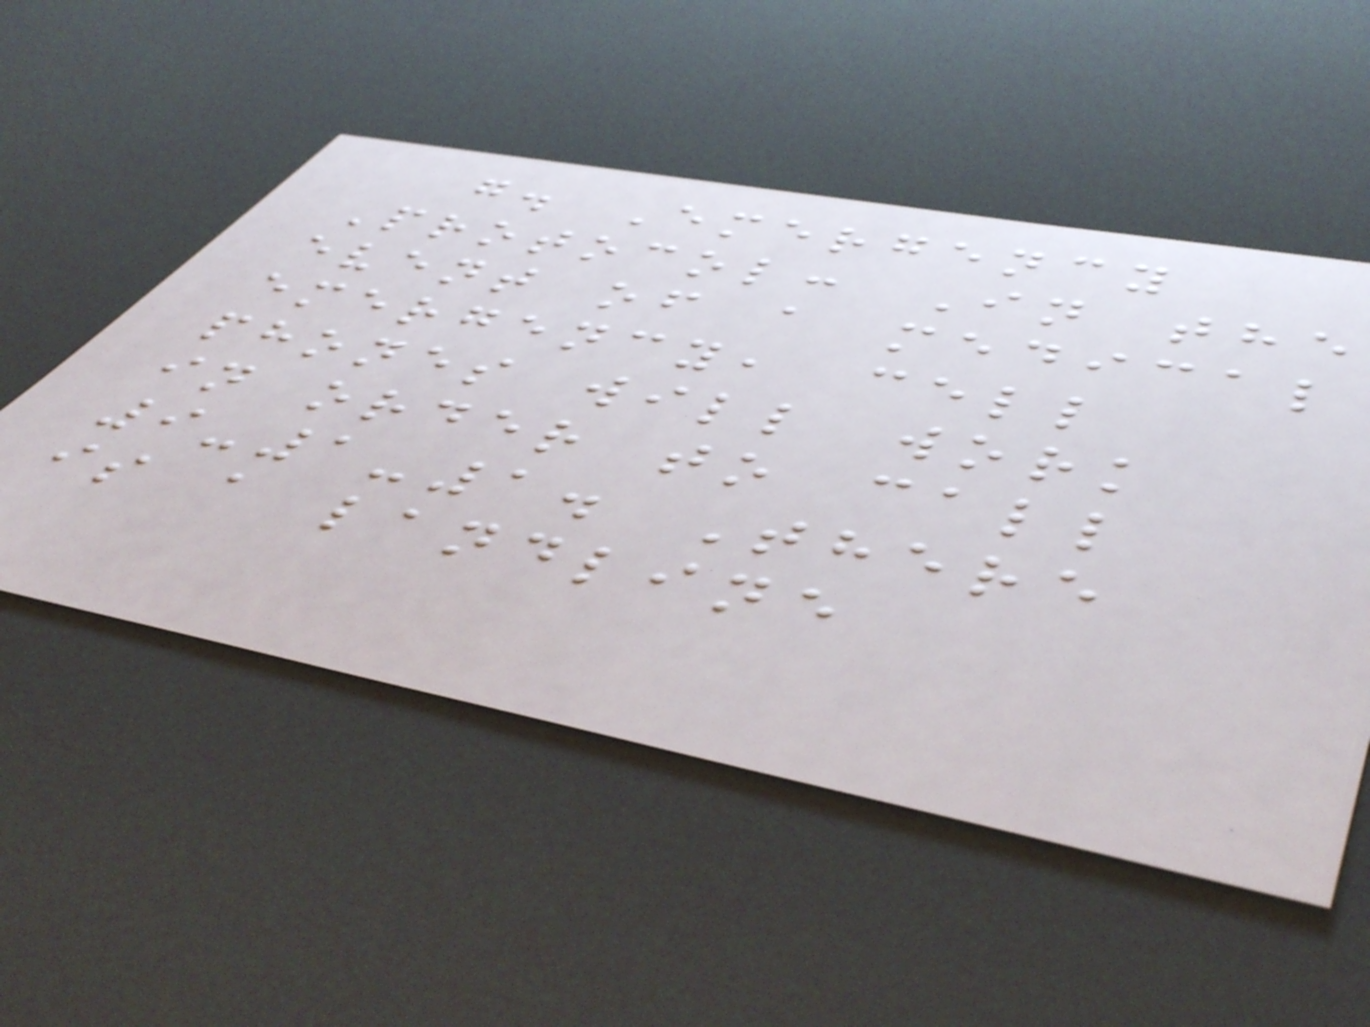g. Emergency
Protocol: In the
event of a medical
emergency, cell
phones will work
in order to call
9-1-1. There
is a landline
